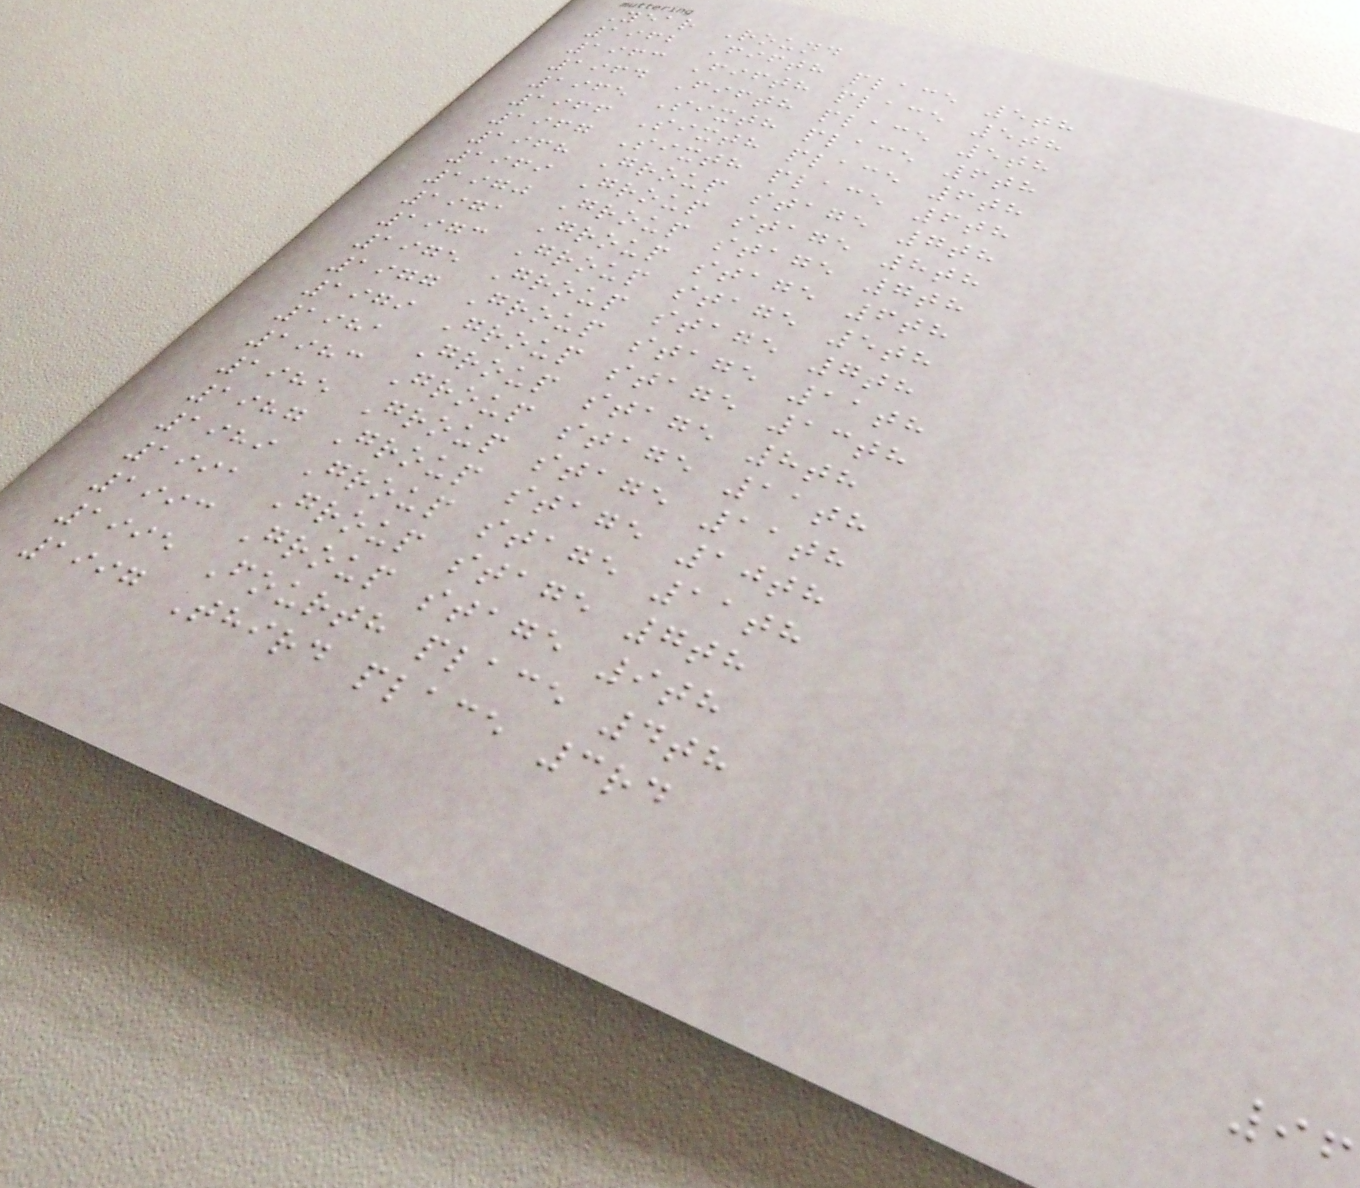Year Round
1962 Fifth place 5th
1963 Fifth place 5th
1964 Fifth place 5th
1965 Sixth place 6th
1966 Sixth place 6th
1967 Sixth place 6th
1968 Group stage 7th
1969 Group stage 8th
1970 Group stage 7th
1971 Group stage 6th
1973 Group stage 5th
1975 Group stage 7th
1977 Group stage 11th
1979 Group stage 13th
1981 Group stage 8th
1983 Group stage 11th
1985 Group stage 11th
1987 Group stage 10th
1989 Group stage 11th
1991 Group stage 7th
1993 Group stage 9th
1995 Fourth place 4th
1997 Third place 3rd
96
